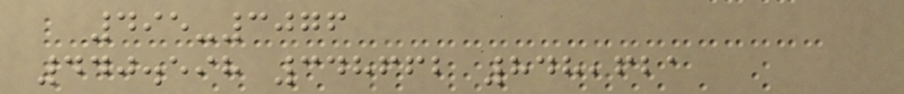495-3076
440.598 348662 848,621
